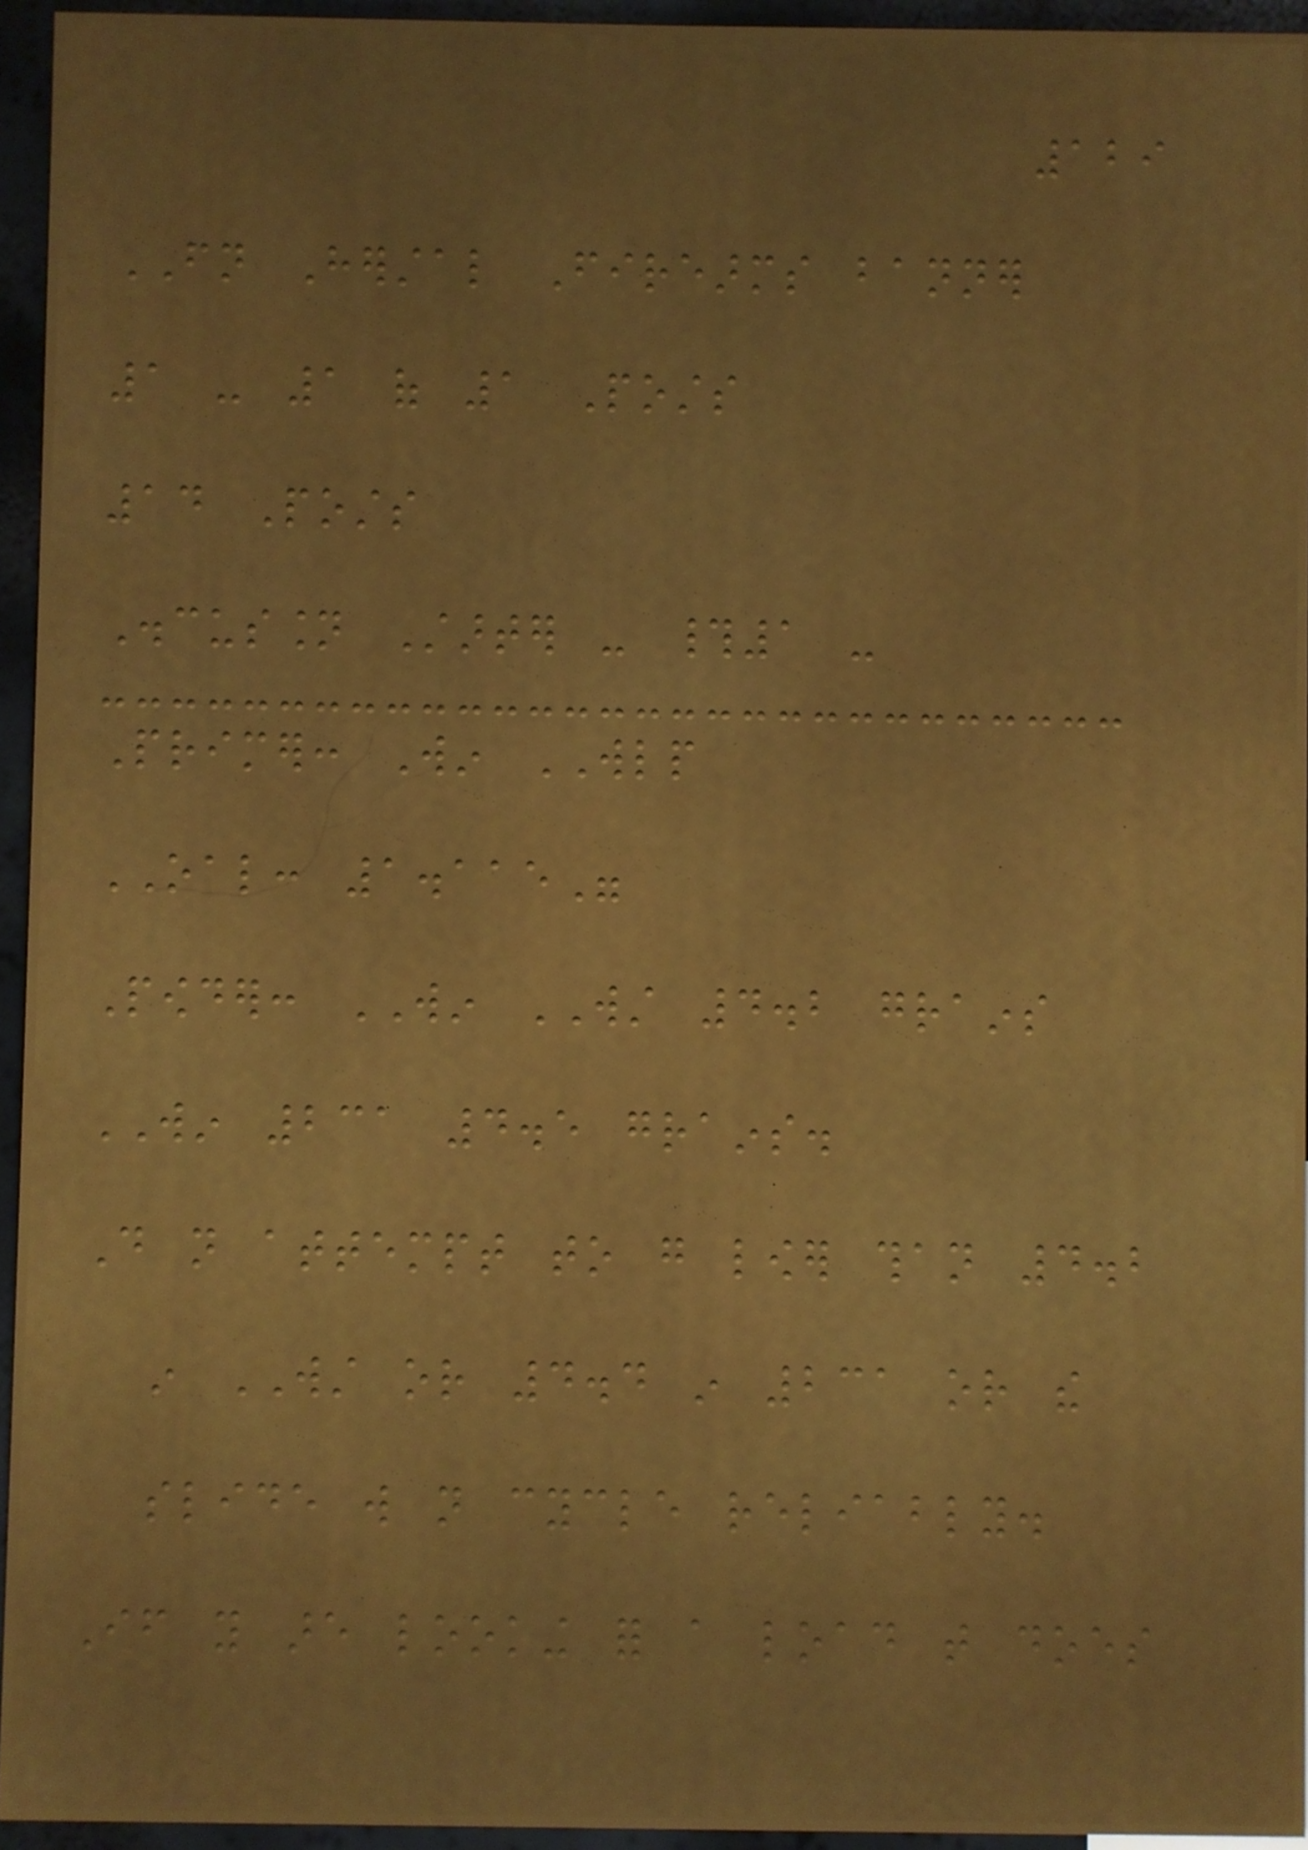129
FN Herstal Firearms banner
1 - 1 of 1 Posts
14 Posts
Discussion Starter - #1 -
Primer: Win WLP
OAL: 1.115"
Powder: WIN WST 4.2 grains
WIN 231 4.5 grains.
Do not attempt to go lower than 4.2
in WST or 4.4 in 231 or the
slide will not cycle reliably.
If you are looking for a load that does
